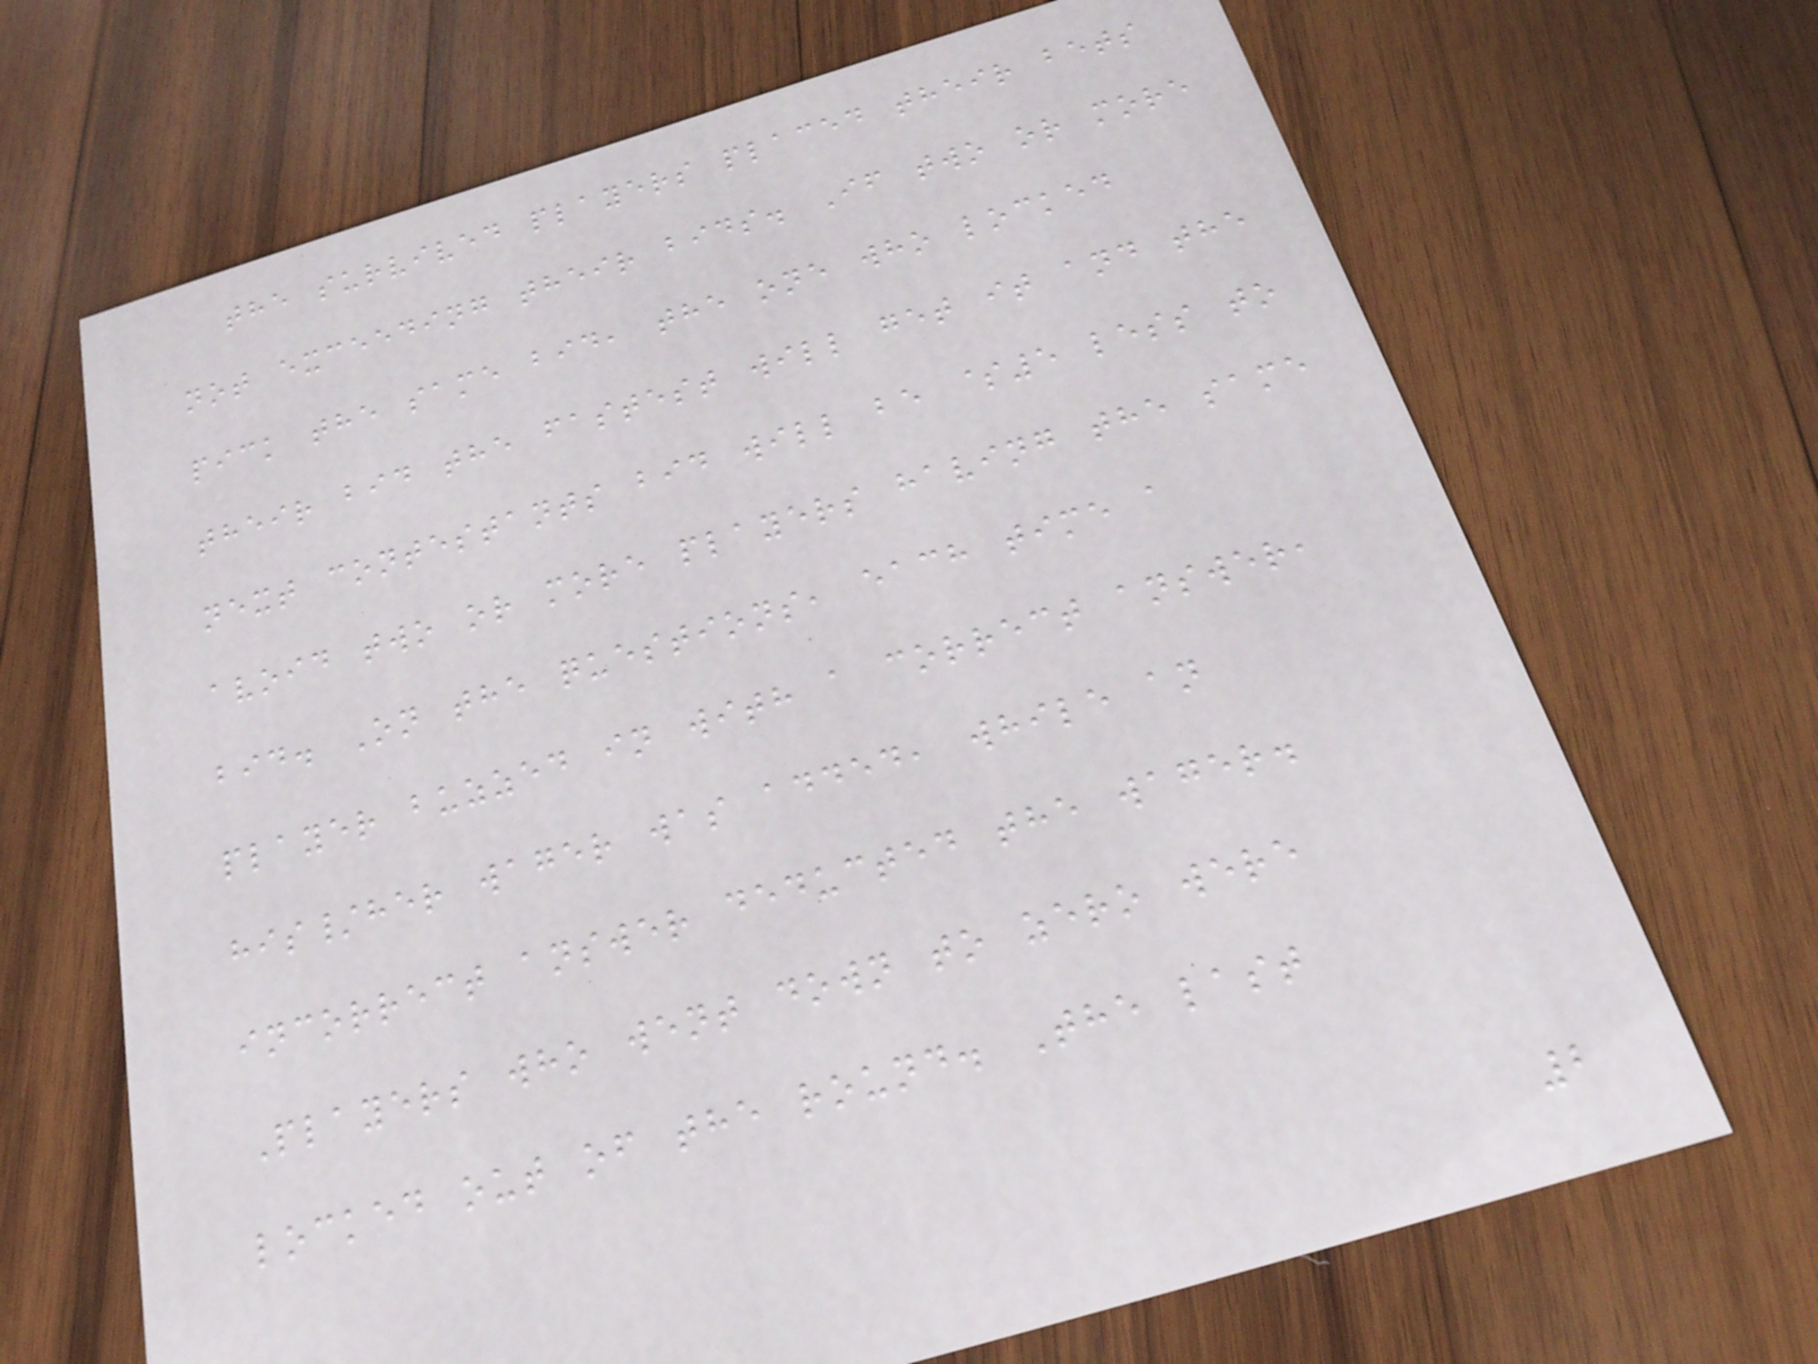the survived players placed their bets
not exceeding their bids. If two or more
pick the same bid, the one who locked
their bid the fastest will get it and the
next contestants bid will be $5 less to
avoid two or more players having the same
bid. On the questions, each time a
player buzzed in with a correct answer,
his/her wager was added, while an
incorrect answer deducted the wager.
Players who went down to zero were
locked out of the round. The last
2
